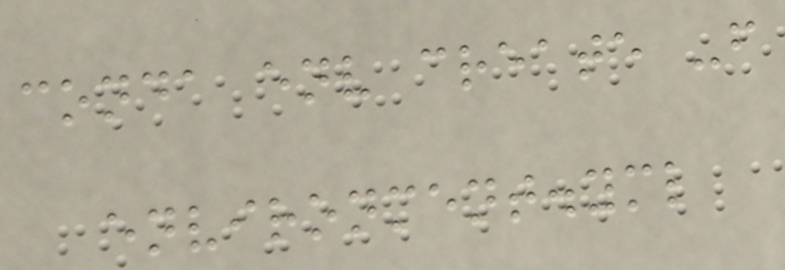conda env create -f
environment.yml
